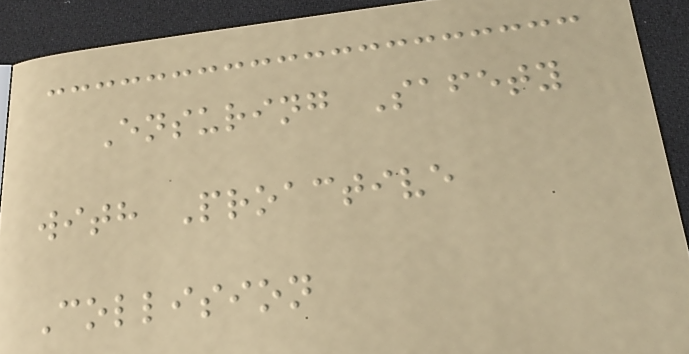Ensuring Safety
with Proactive
Collision
